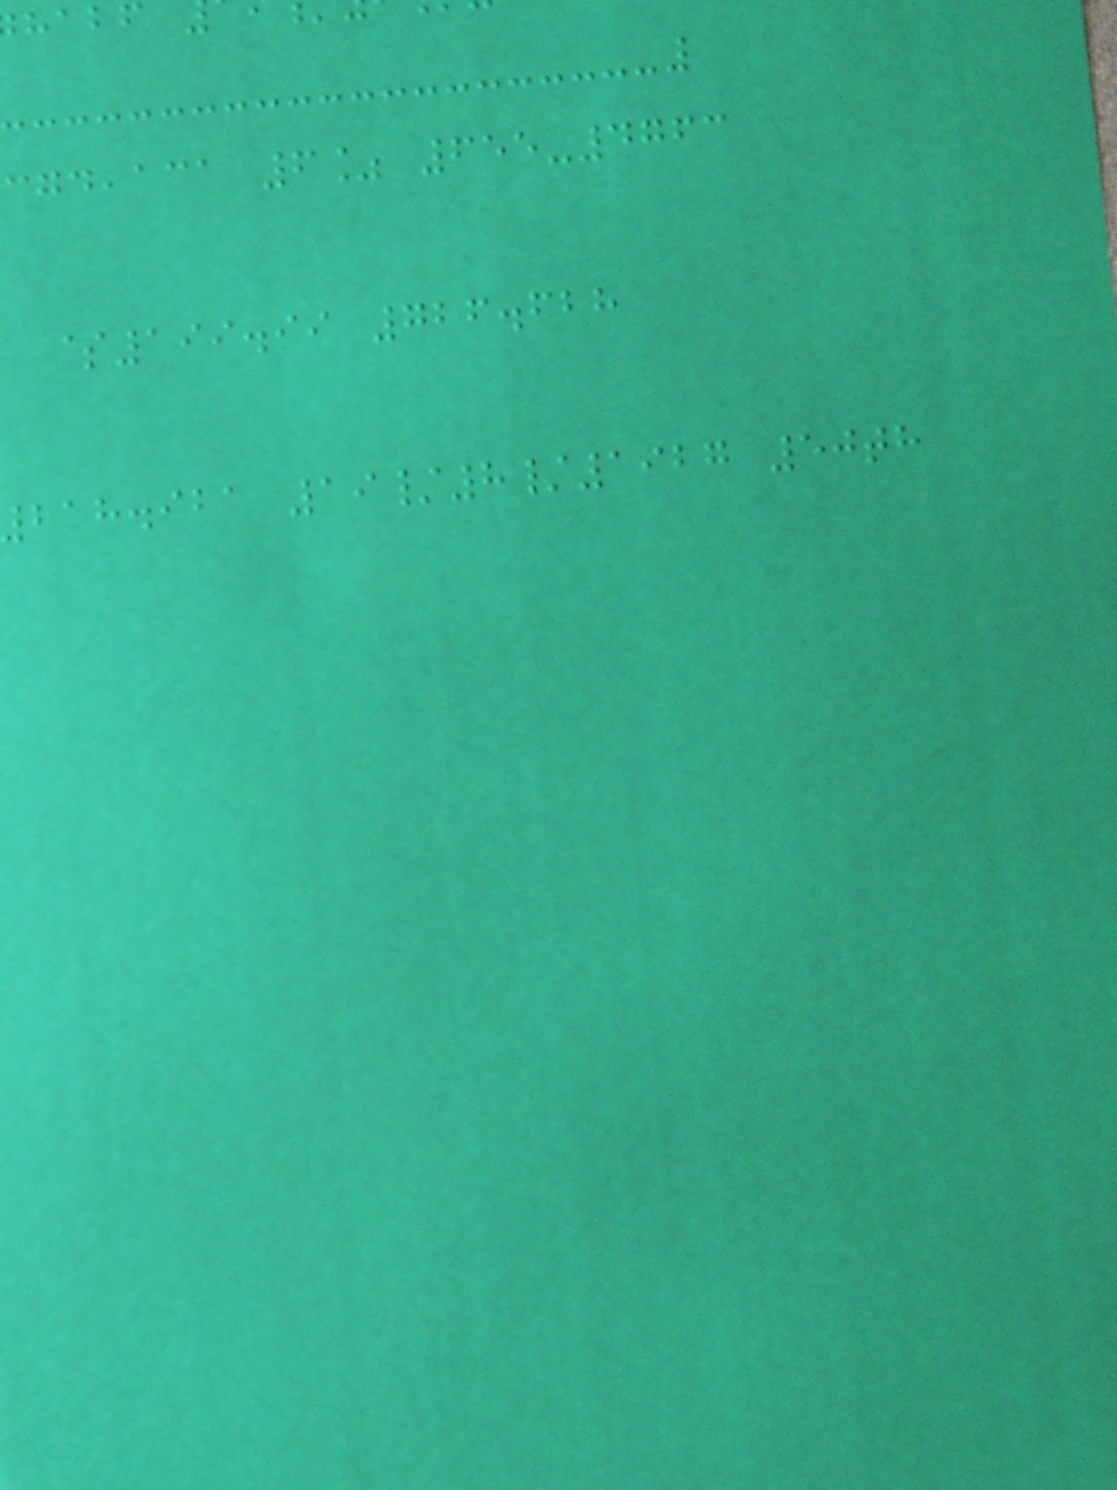,aca 6% 655-4763
$199.99 726.628
bah.iba 19/8/1927 50th
